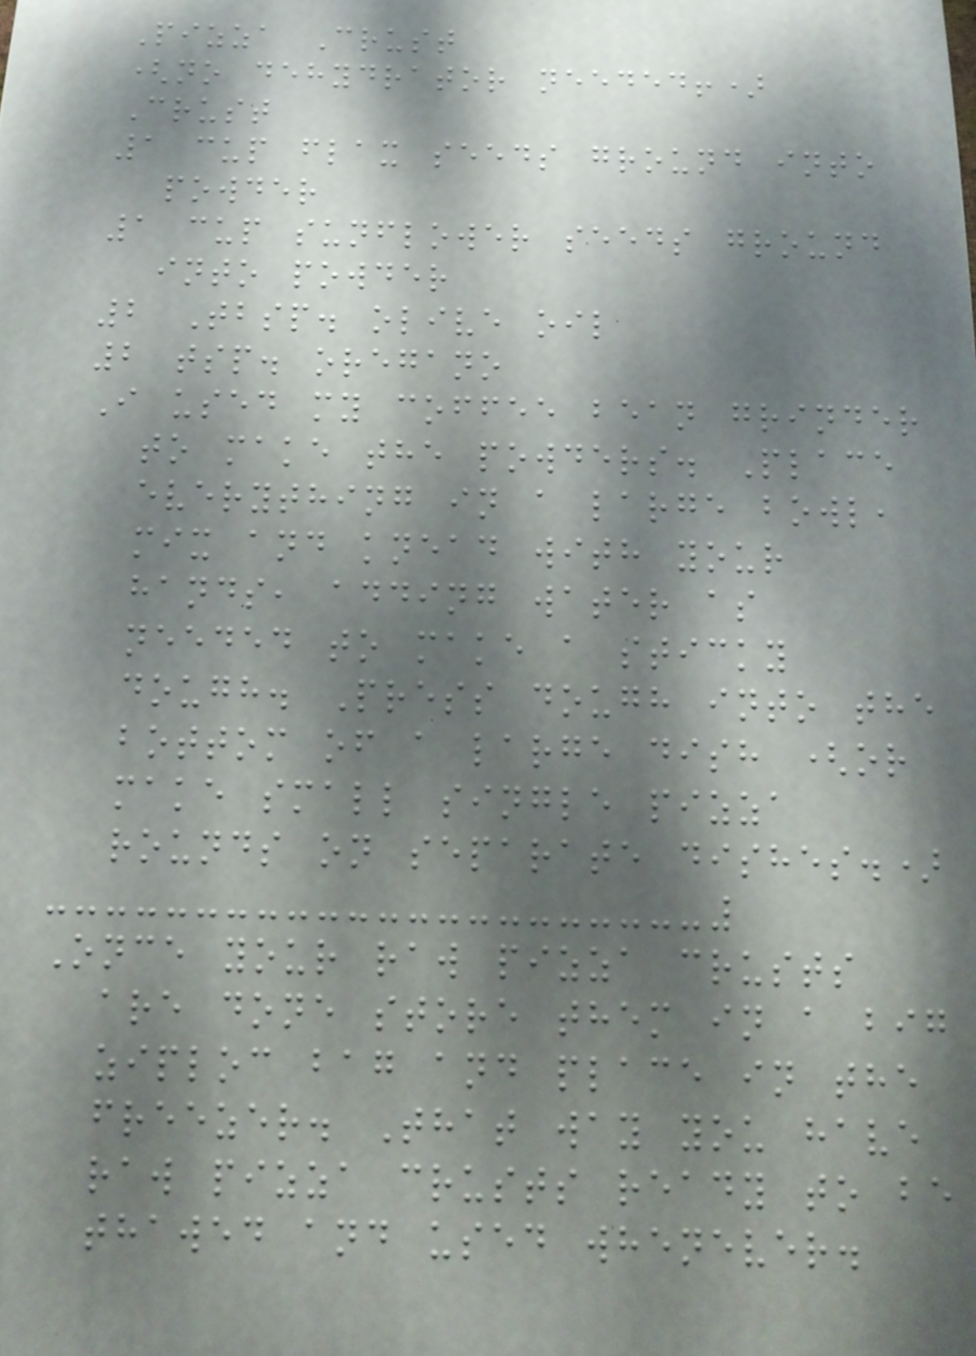Pizza Crust
(no dehydrator needed!)
Crust
1 cup flax seeds ground into
powder
1 cup sunflower seeds ground
into powder
2 Tbsp. olive oil
2 tsp. oregano
I used my coffee bean grinder
to make the powders. Place
everything in a large bowl,
mix and knead with your
hands, adding water as
needed to make a sticky
dough. Press dough into the
bottom of a large dish (or
make small single pizza
rounds on separate dishes.)
Once your raw pizza crusts
are done store them in a big
ziploc bag and place in the
freezer. That way you have
raw pizza crusts ready to be
thawed and used whenever.
